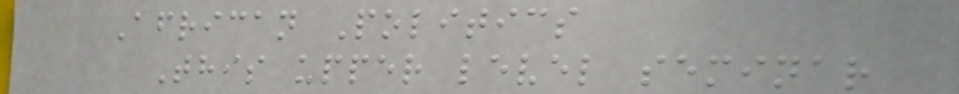African Politics
This upper level seminar
